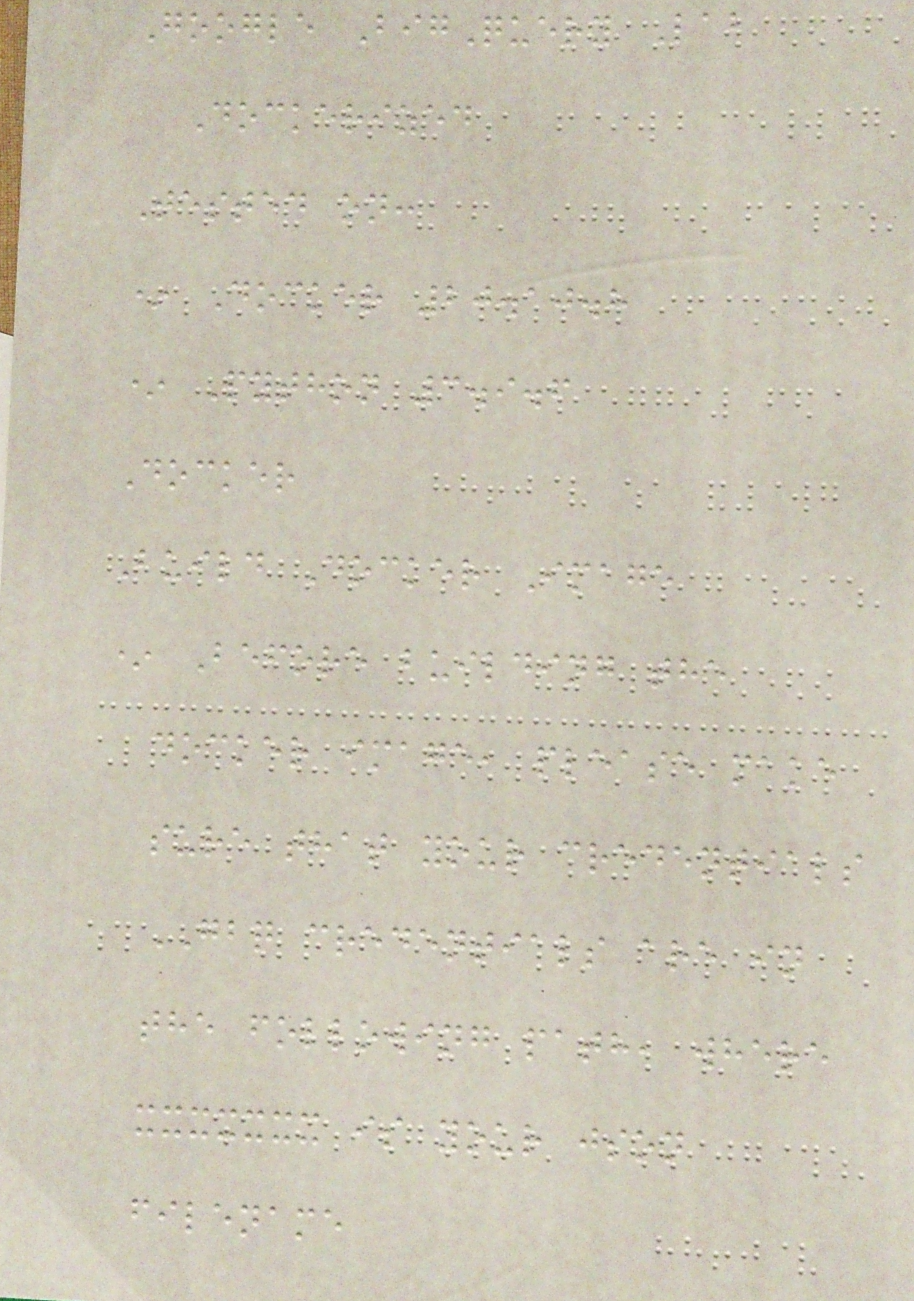Google BigQuery Lab
Dockerized
Tested on:
* Docker 20.10.8
* Python 3.9.6
Docker
Build Docker Image
* Before building the
docker image, please make
sure that your credentials
GBQ credentials are in
the following path, where
xxxxxxx is your json
filename
